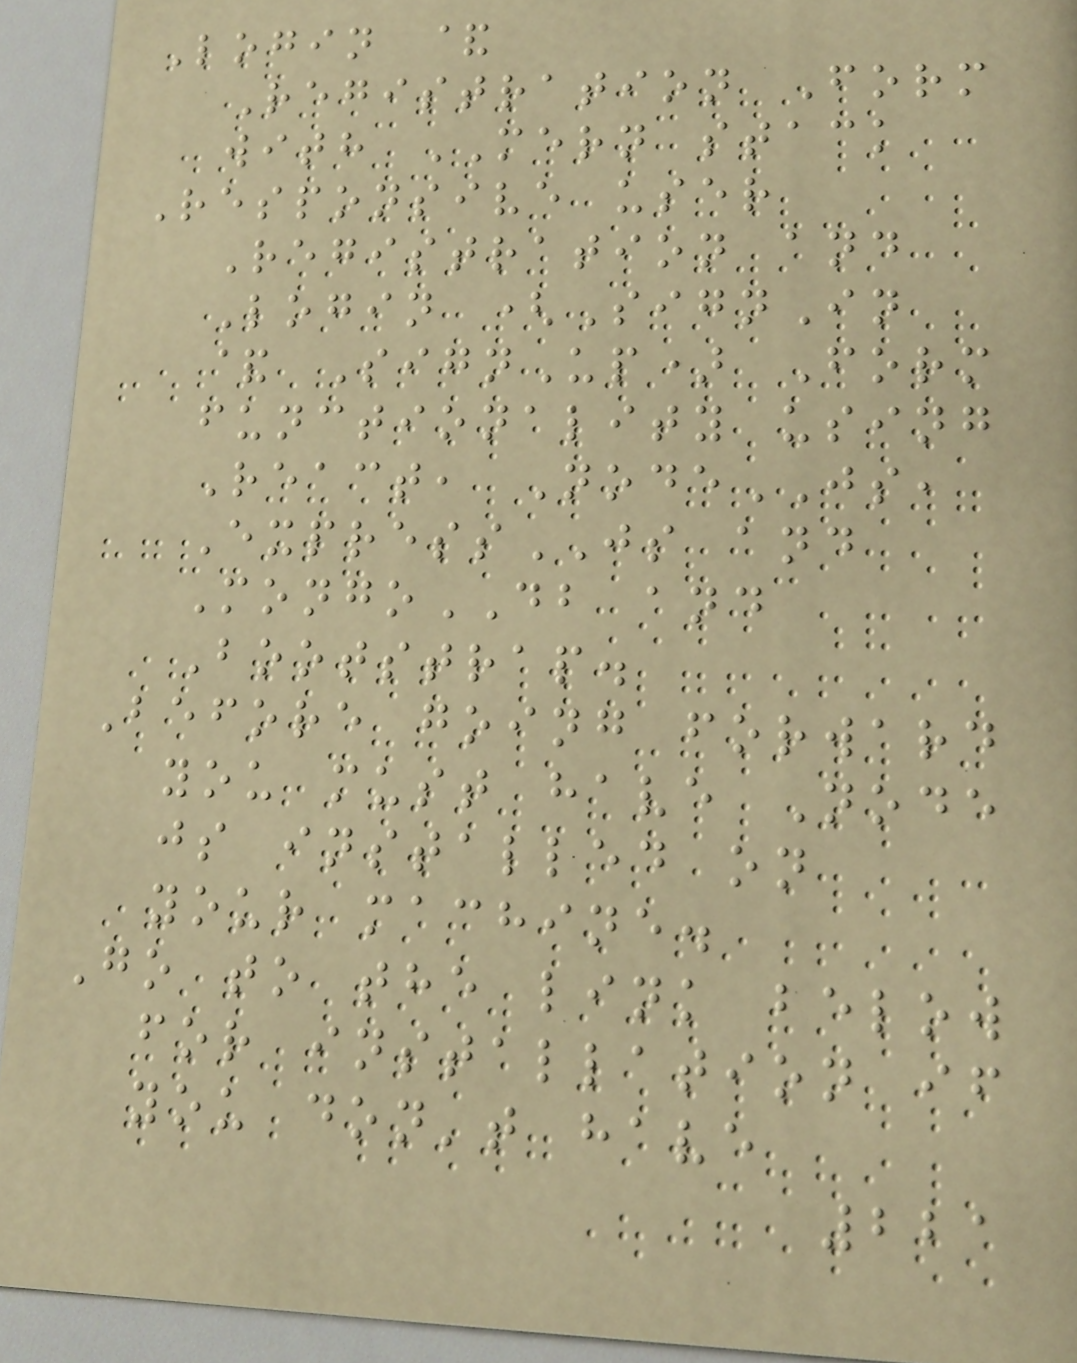Login &
Registration Form
with MERN stack
Responsive user
Registration and
Login (SignIn
& SignUp) Form
functionality using
React, NodeJS,
ExpressJS and
MongoDB and
Bootstrap.
Before going forward
you must have Node
js installed on
your machine.
Go to the link below
for installation if
you don't have
221
